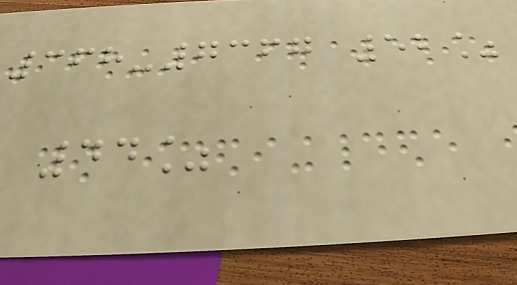368-7367 52%
44%
